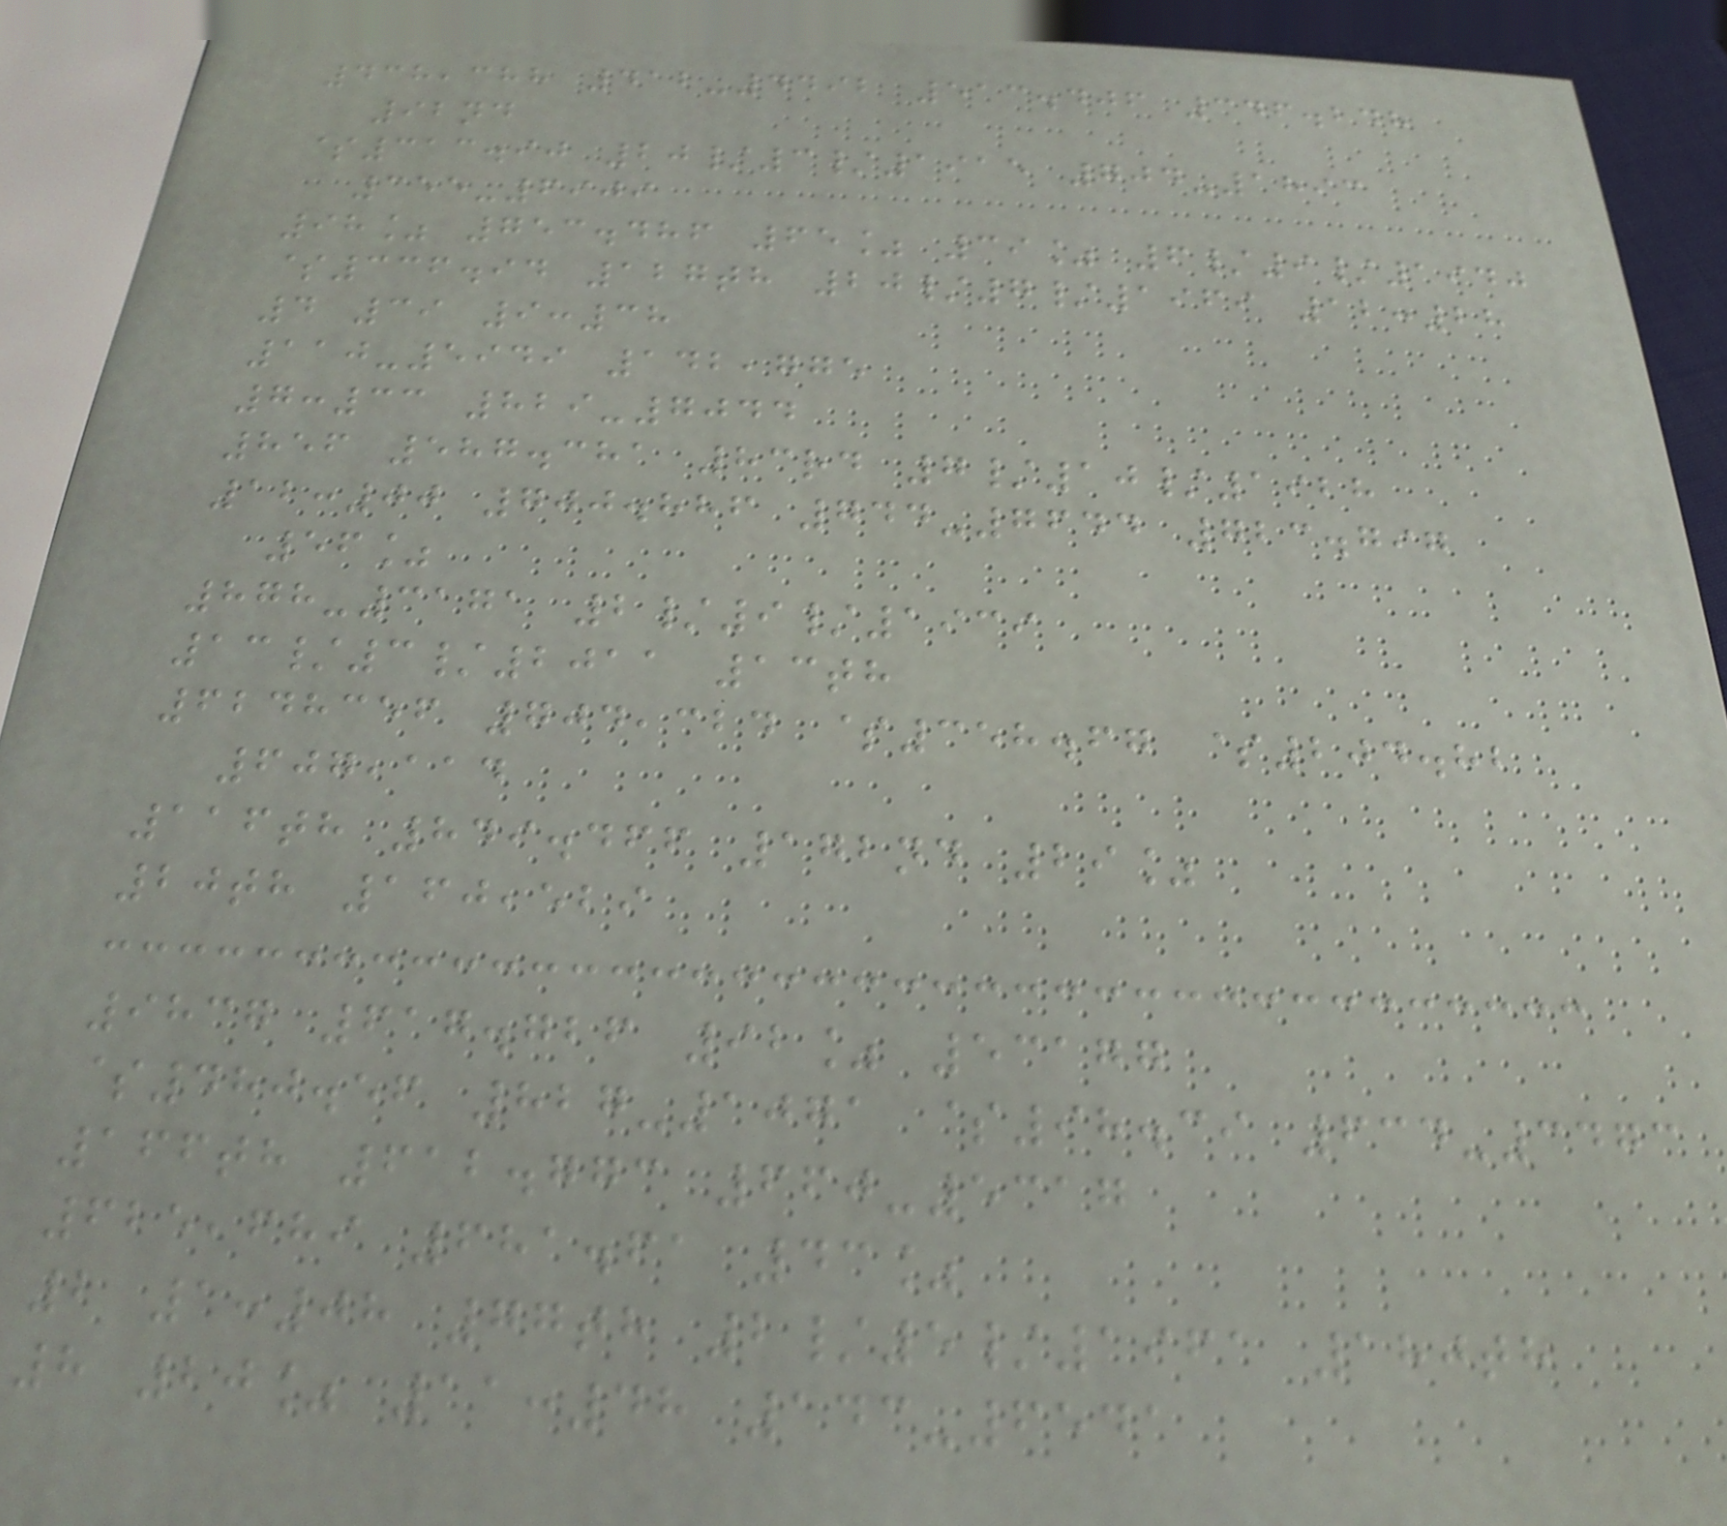438,388 412-4492 513.406 346.248
92nd
$313.90 20/3/1915 704-1893
355-6909
98% 753.486 65% 39% 6/9/1940
$336.94 127th 20/7/1969 12:28
4 39 9:38
110-5949 142,775
7:33 829-7044
856 587.381 83rd 7/10/1928
12:00 700.886 744-7644 723.797
56%
878-3171 2/9/1939
13/3/2011 13th
6248356 704,324 $358.67 $204.82
607,114
116th 849.466 172nd 29%
20th 160,529
9837 617.726 92% 53177
$480.56 827-1071 $98.39 634-3473
166th 612.773 660-5317
625,689 681.61 43%
2 1:08 77th 2/5/1961 180th
8 20% 11:48 143-6541
